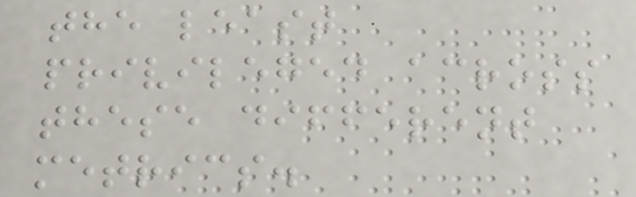the least
privileged across
these different
metrics.
